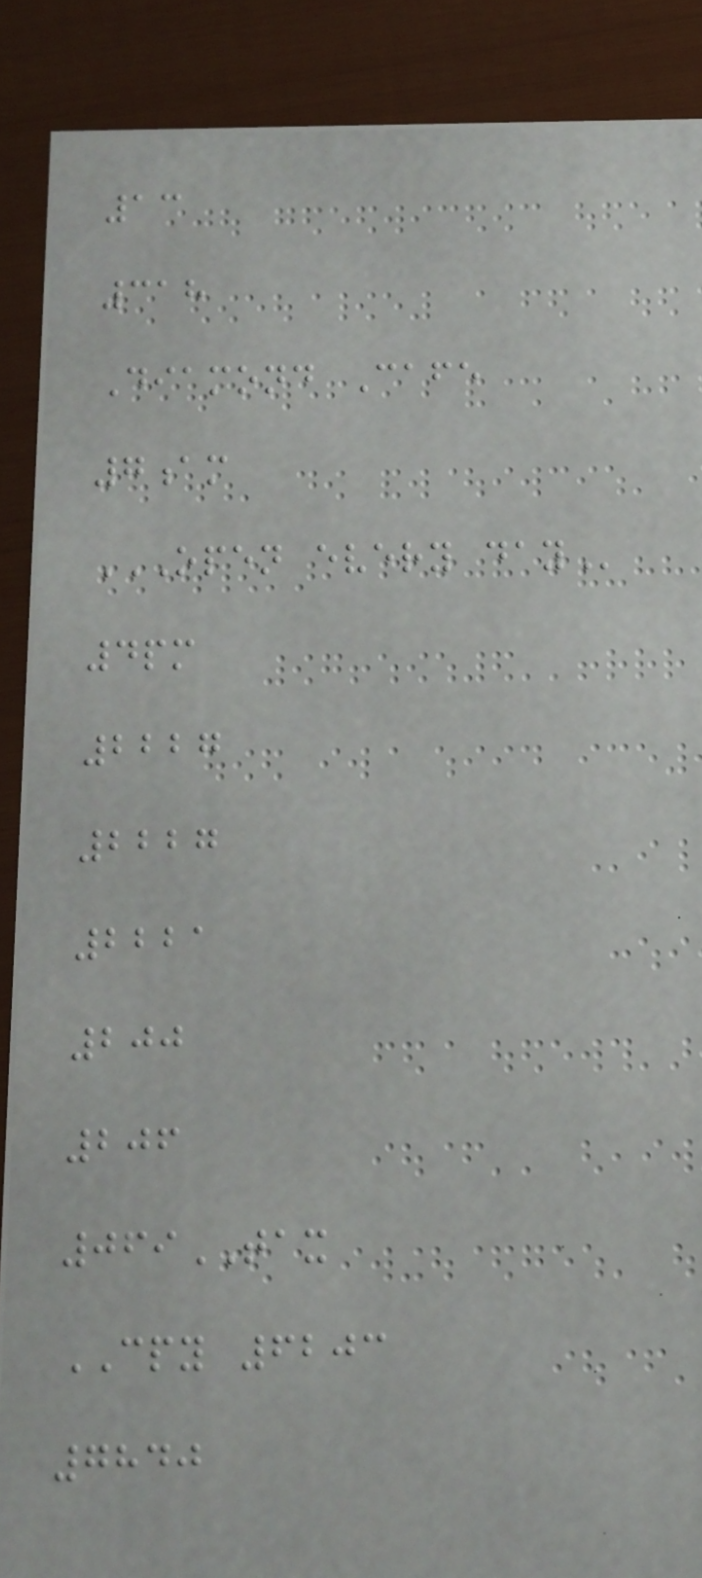13
318
Diamond Cafe
7am
OPEN EVERY DAY
4pm
2227
2227
2221
200
206
069TAX
CPY 6203
7840
